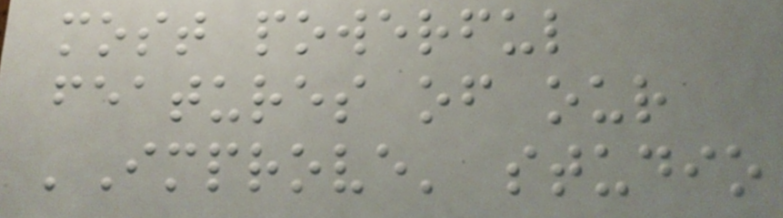most powerful
features of our
'Improve' studio
